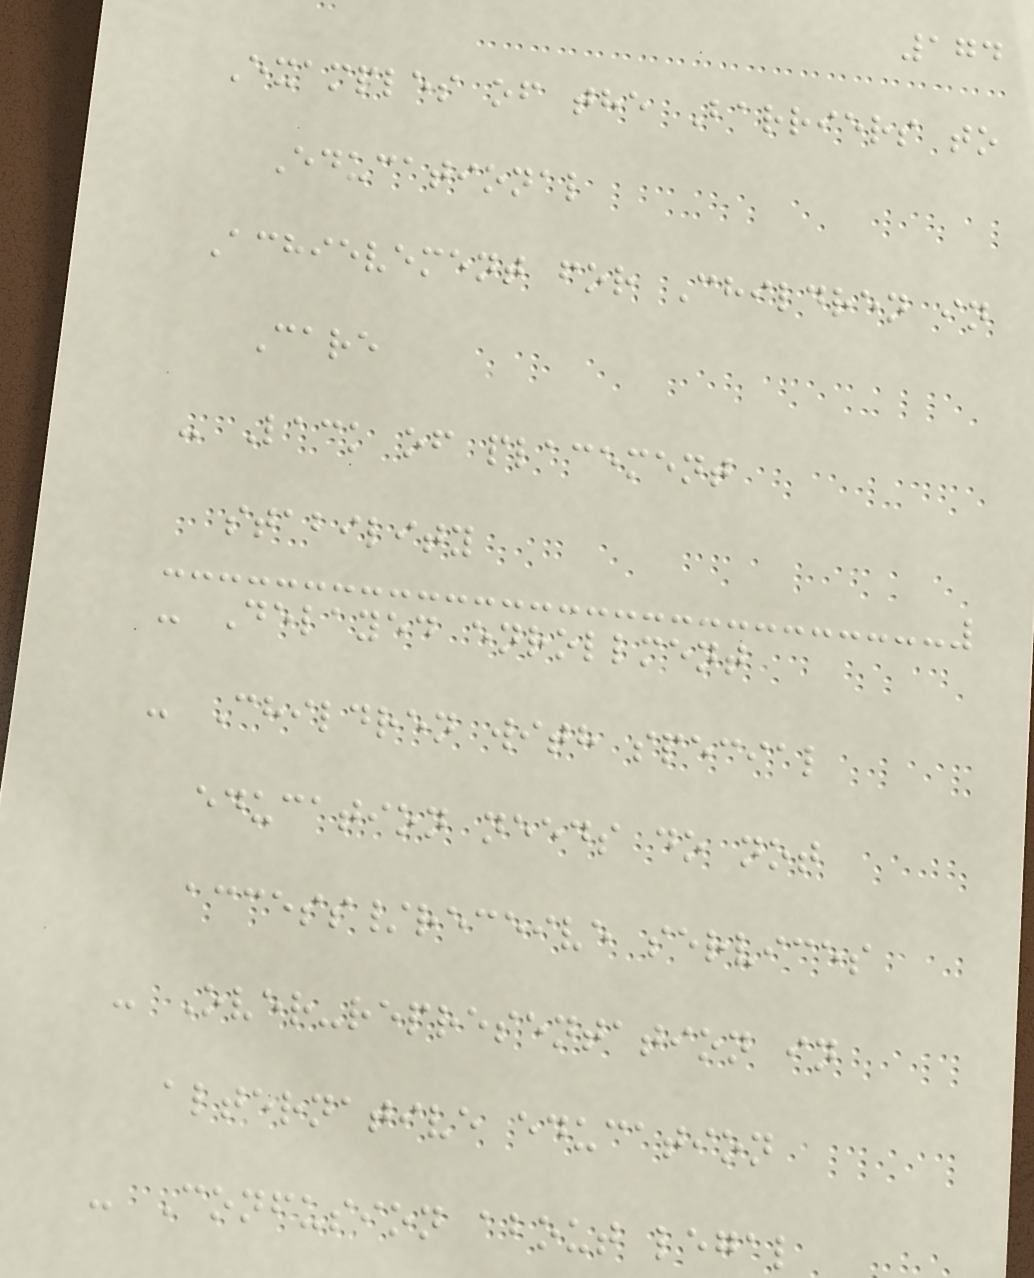174
Examples of the Barriers to
Educational
Achievement for Children in
Care
- Lack of placement
stability
- Delayed enrollment
- Children with special
education needs do not
access/receive services
- Over-representation in
alternative education
- Confusion about legal
